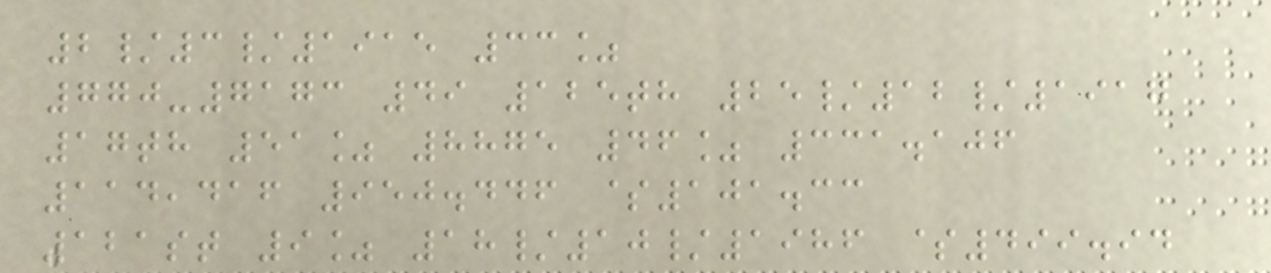2/3/1915 33%
770-7173 49 125th 25/12/1917
17th 51% 8875 46% 331.106
114,416 950.446 $101.33
121st 9% 18/10/1986 $499.94
